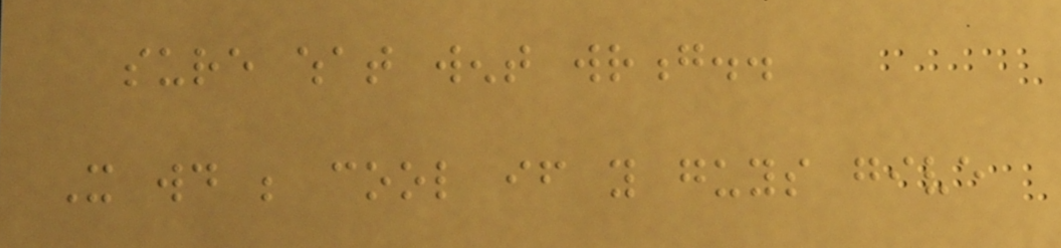sure what went wrong..
It would be cool if you guys give
